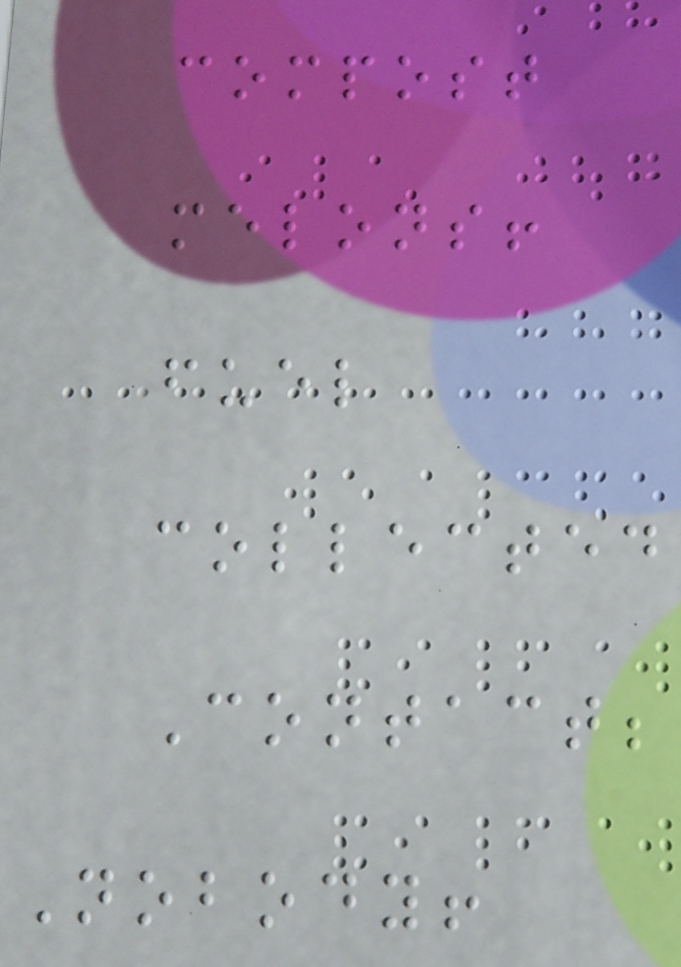compost
melons!
fuel
collected
Contact;
Nobody!
